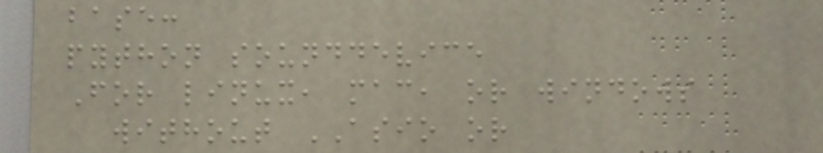base:
python sounddevice
For linux, mac, or windows
without ASIO or
